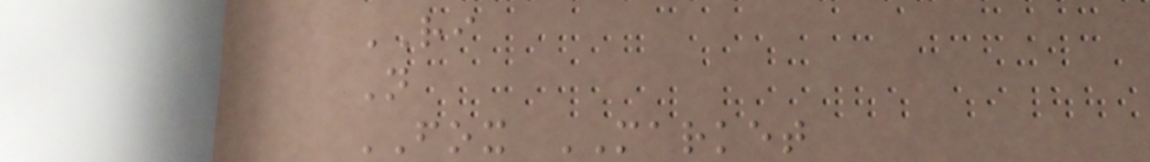RI
N
FOX MARKET
